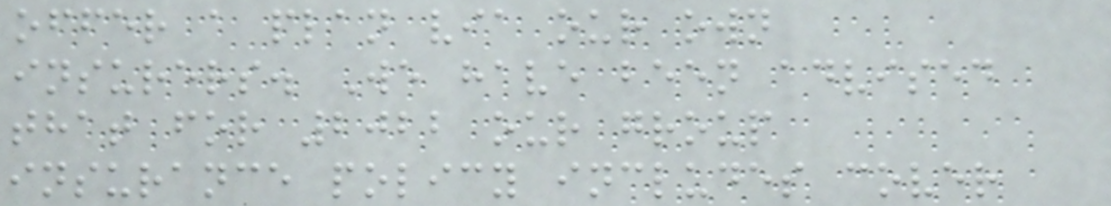offer a plan via our own
insurers. We have been advised
that for 2022 our group
insurance policy includes cover
